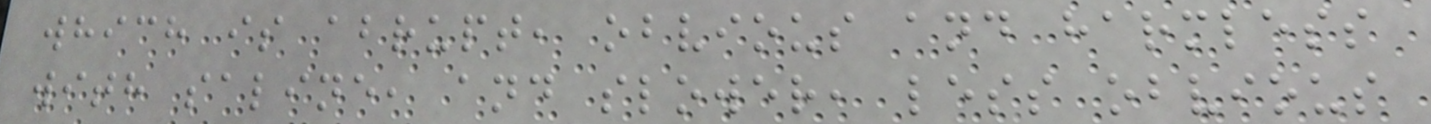which is abrupt, obvious and harmless
with saline, and slower, less obvious
